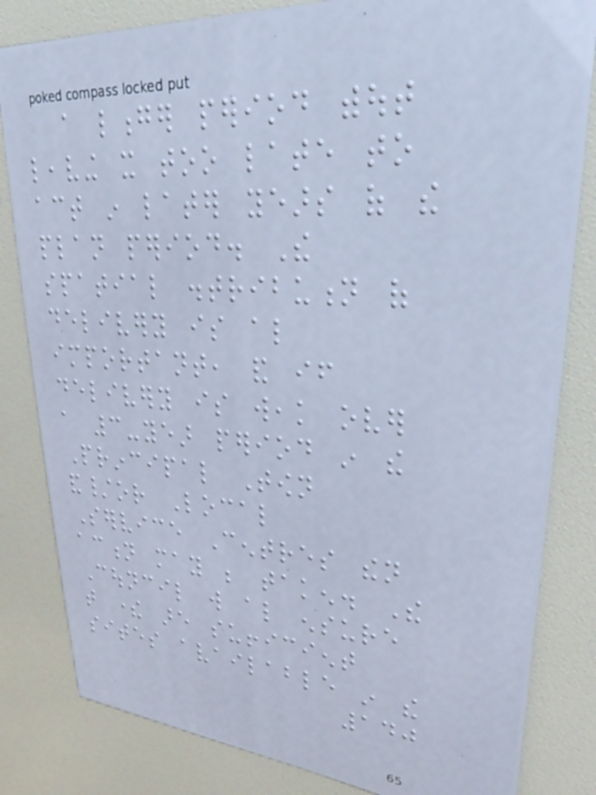a longer period without
leaving it too late to
act in later years of the
plan period. The
spatial distribution of
delivery is also
important, and if
delivery is weak over
a 3-year period in the
Principal Town
and/or Local
Service Centres then
action may be taken. The
Council will also ensure
that there are sufficient
sites available in the
140
